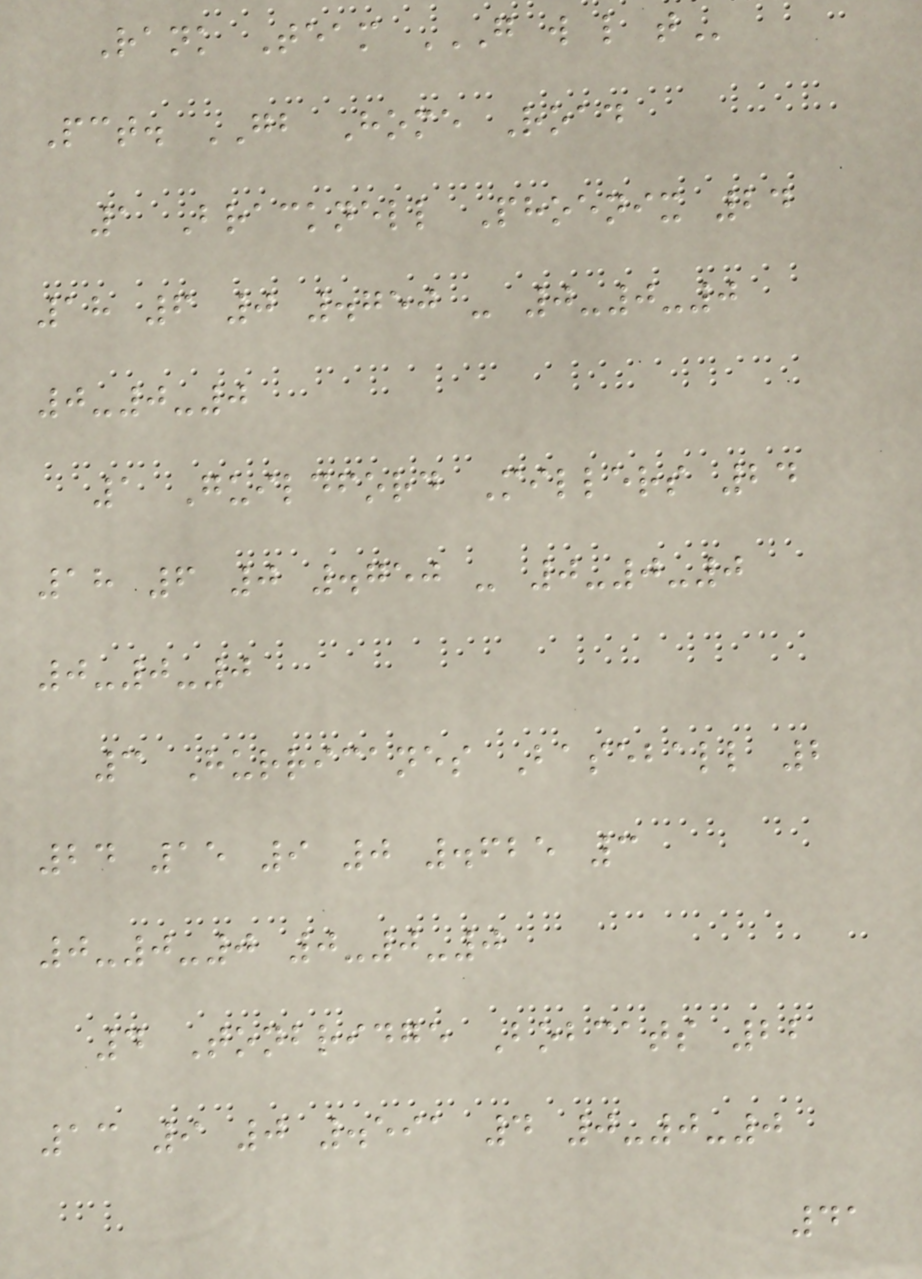Rank Team G W L T
Pct. GB Home Road
1 Bracknell Phoenix 24
18 6 0 .750 - 0-0-0
0-0-0
1 Guildford Millers 24
18 6 0 .750 - 0-0-0
0-0-0
3 Hurricanes Baseball 2
24 15 9 0 .625 3
0-0-0 0-0-0
4 Tonbridge Bobcats 22
13 9 0 .591 4 0-0-0
41
